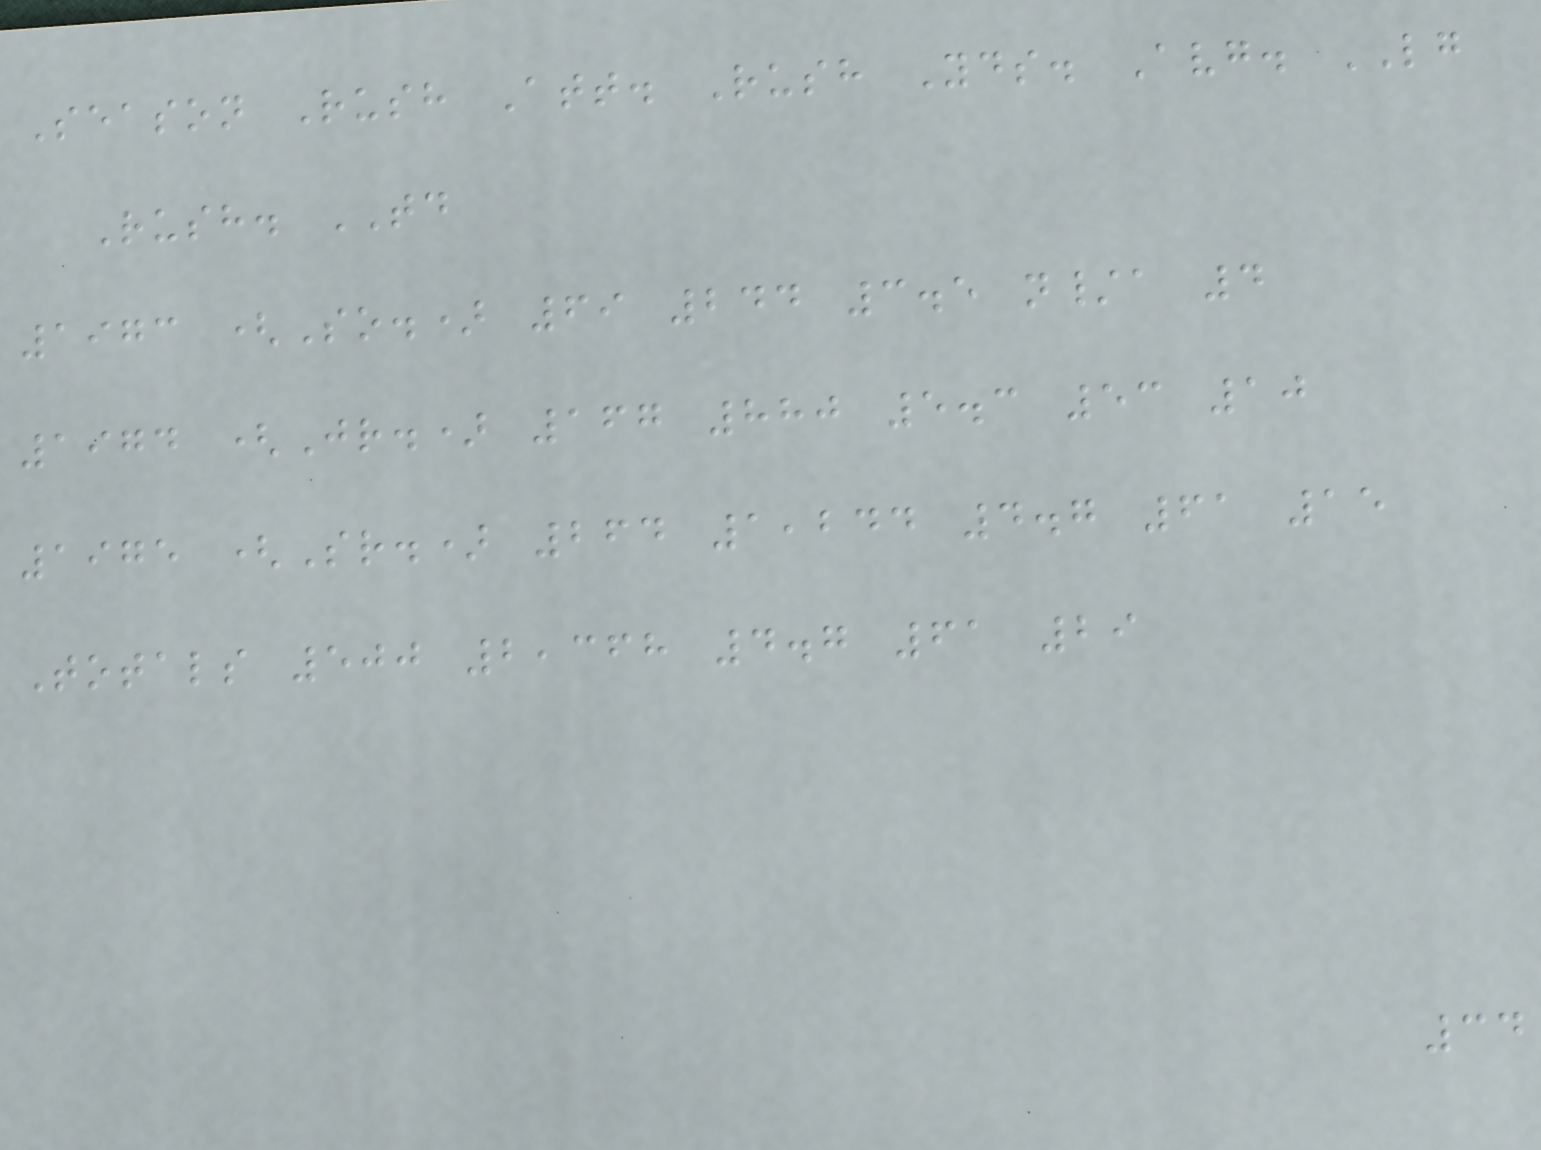Season Rush Att. Rush Yds. Avg. LG
Rush. TD
1973 (So.) 69 244 3.5 n/a 4
1974 (Jr.) 167 880 5.3 53 10
1975 (Sr.) 264 1,244 4.7 61 15
Totals 500 2,368 4.7 61 29
34
